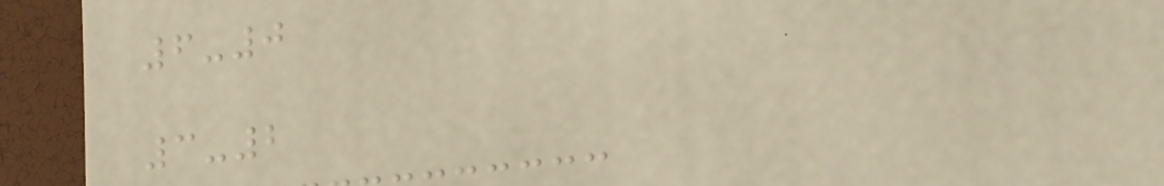6-0
3-2
